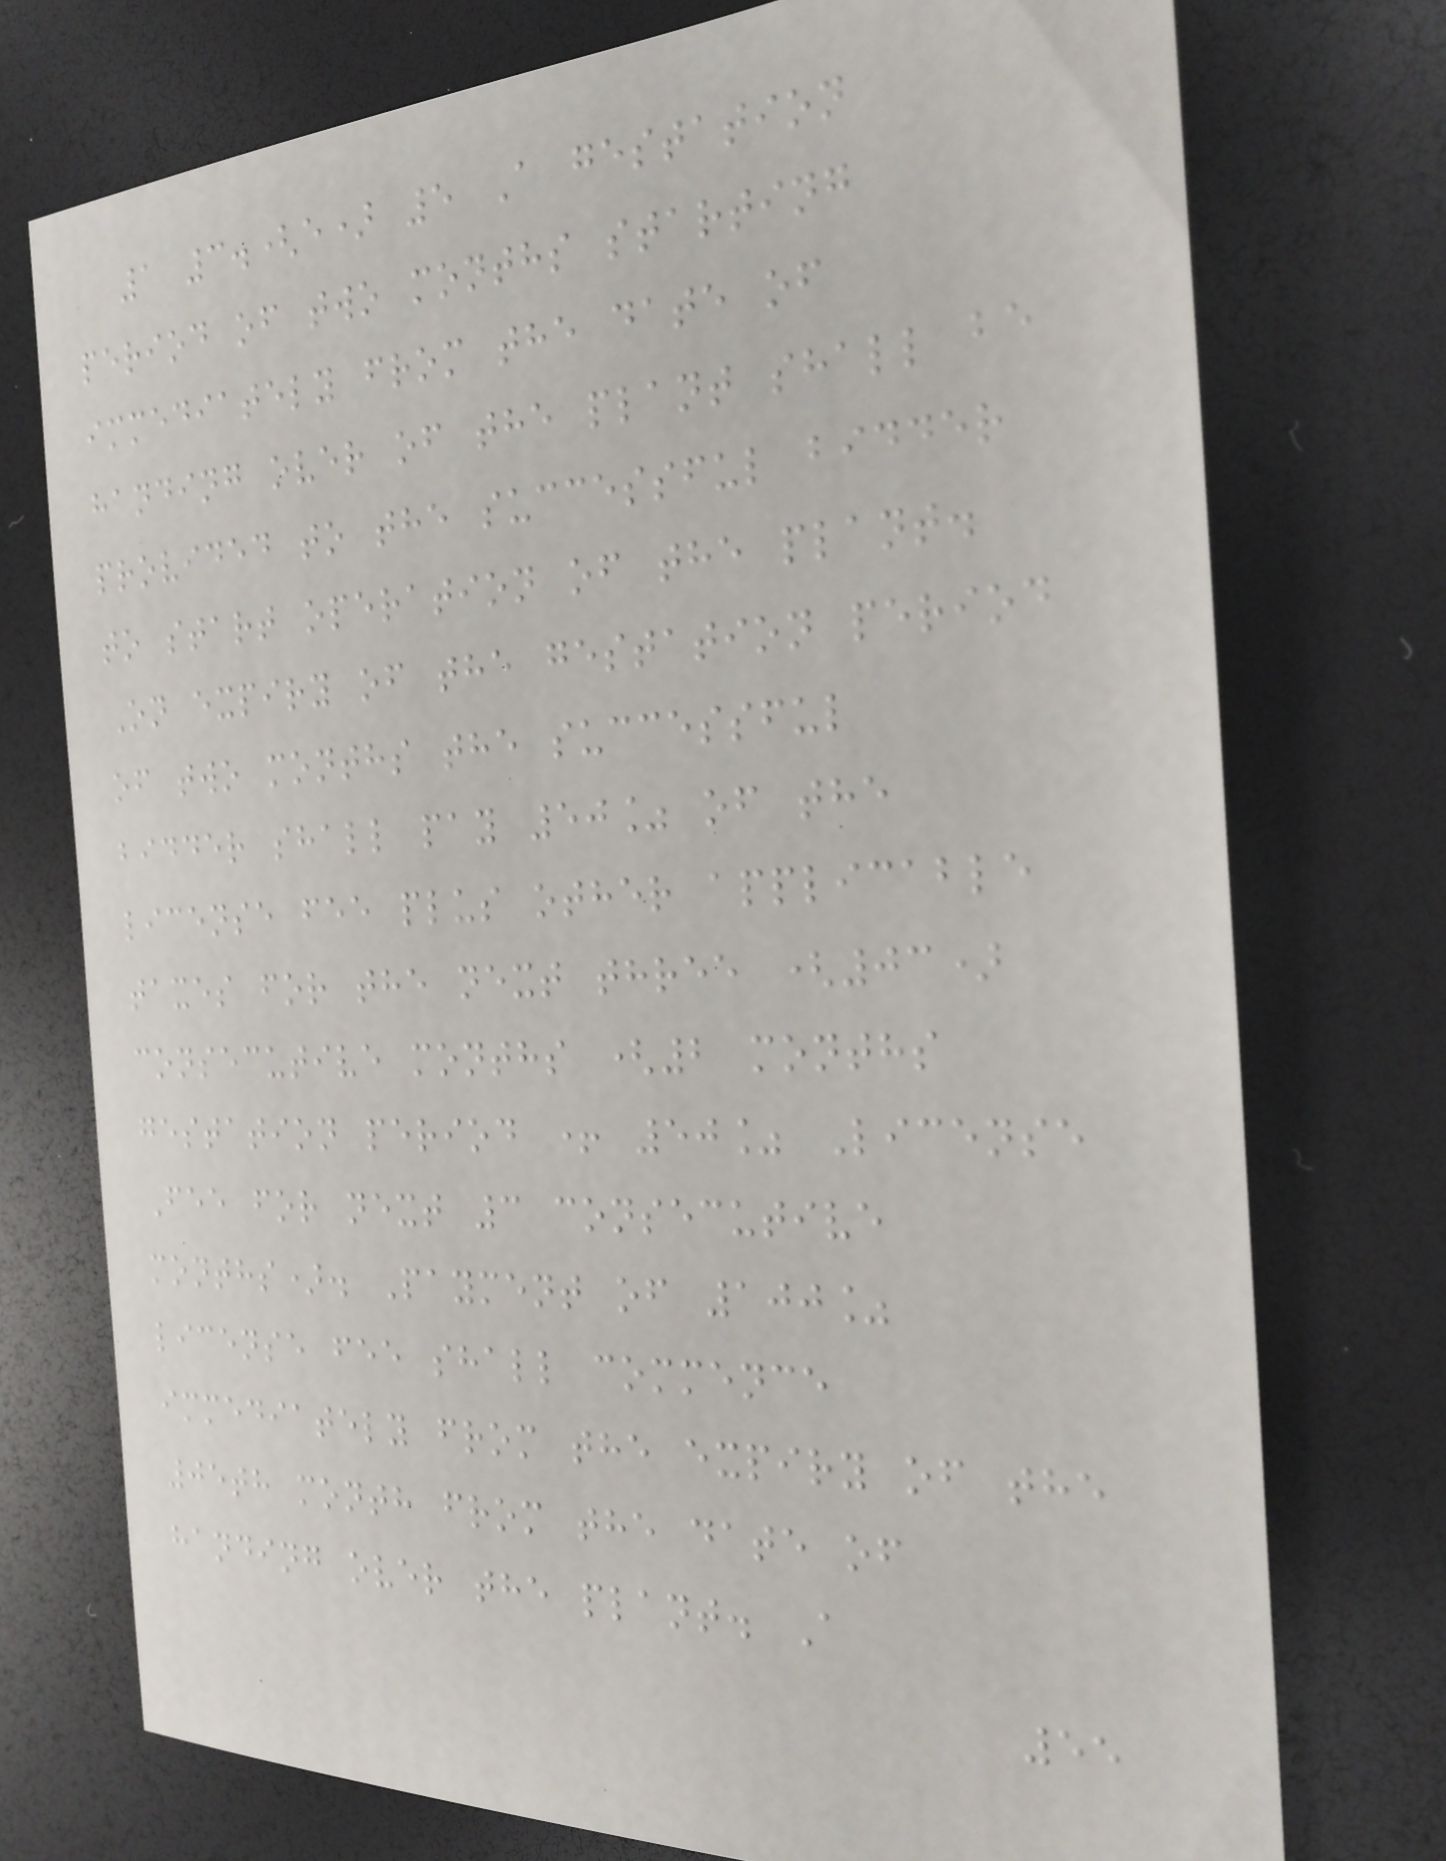1 3.(e) 5 A gestation
period of two months starting
immediately from the date of
handing over of the plant shall be
provided to the successful bidder
to start operation of the plant.
On expiry of the gestation period
of two months the successful
bidder shall pay 50% of the
license fee plus other applicable
taxes for the next three (03)
consecutive months (2 months
gestation period + 50% License
Fee for next 3 consecutive
months). Payment of 100%
license fee shall commence
immediately from the expiry of the
05th month from the date of
handing over the plant. A
55
